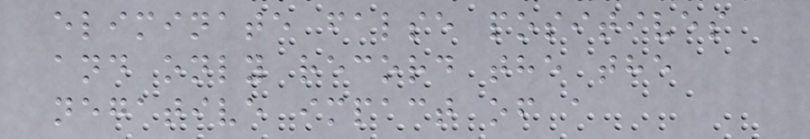eliminate false positives
and only record the the
negative impact of a
